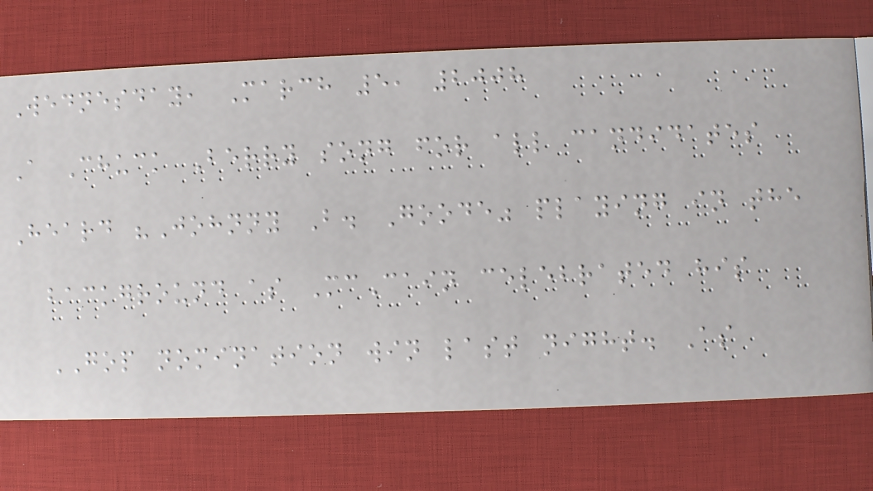Wednesday, March 5, 2008
A Chuck Berry song for all candidates
Heard "Johnny B. Goode" playing in the
background as McCain celebrated his
GOP nomination win last night. As
